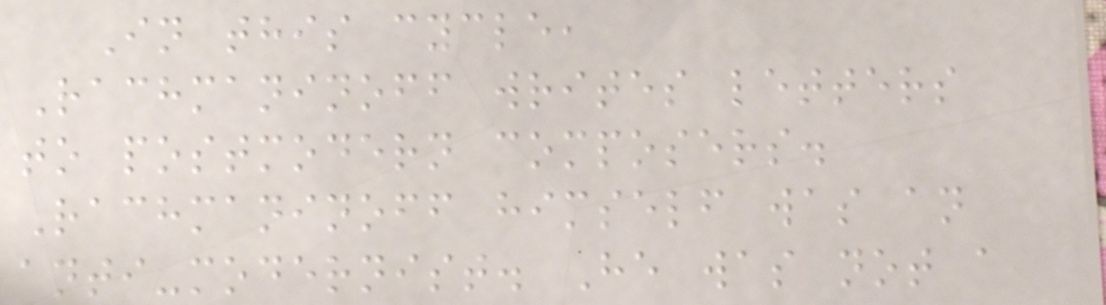In this cycle,
Rachmaninoff writes letters
to postmodern composers.
Rachmaninoff himself was an
anti-modernist. He was not a
